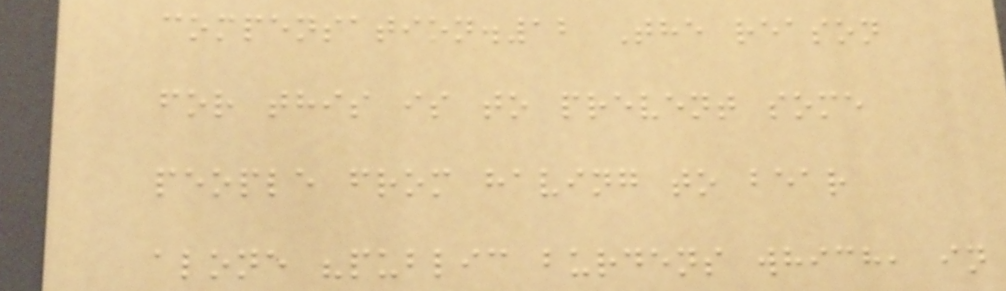compensation.12 The reason
for this is to prevent some
people from having to bear
alone "public burdens which, in
